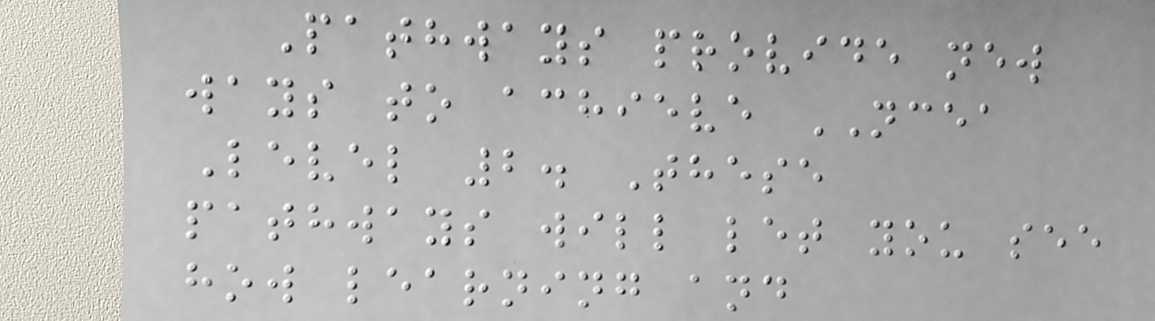Pathways provide new
ways to achieve NCEA
Level 2. These
pathways will let you see
how learning and
